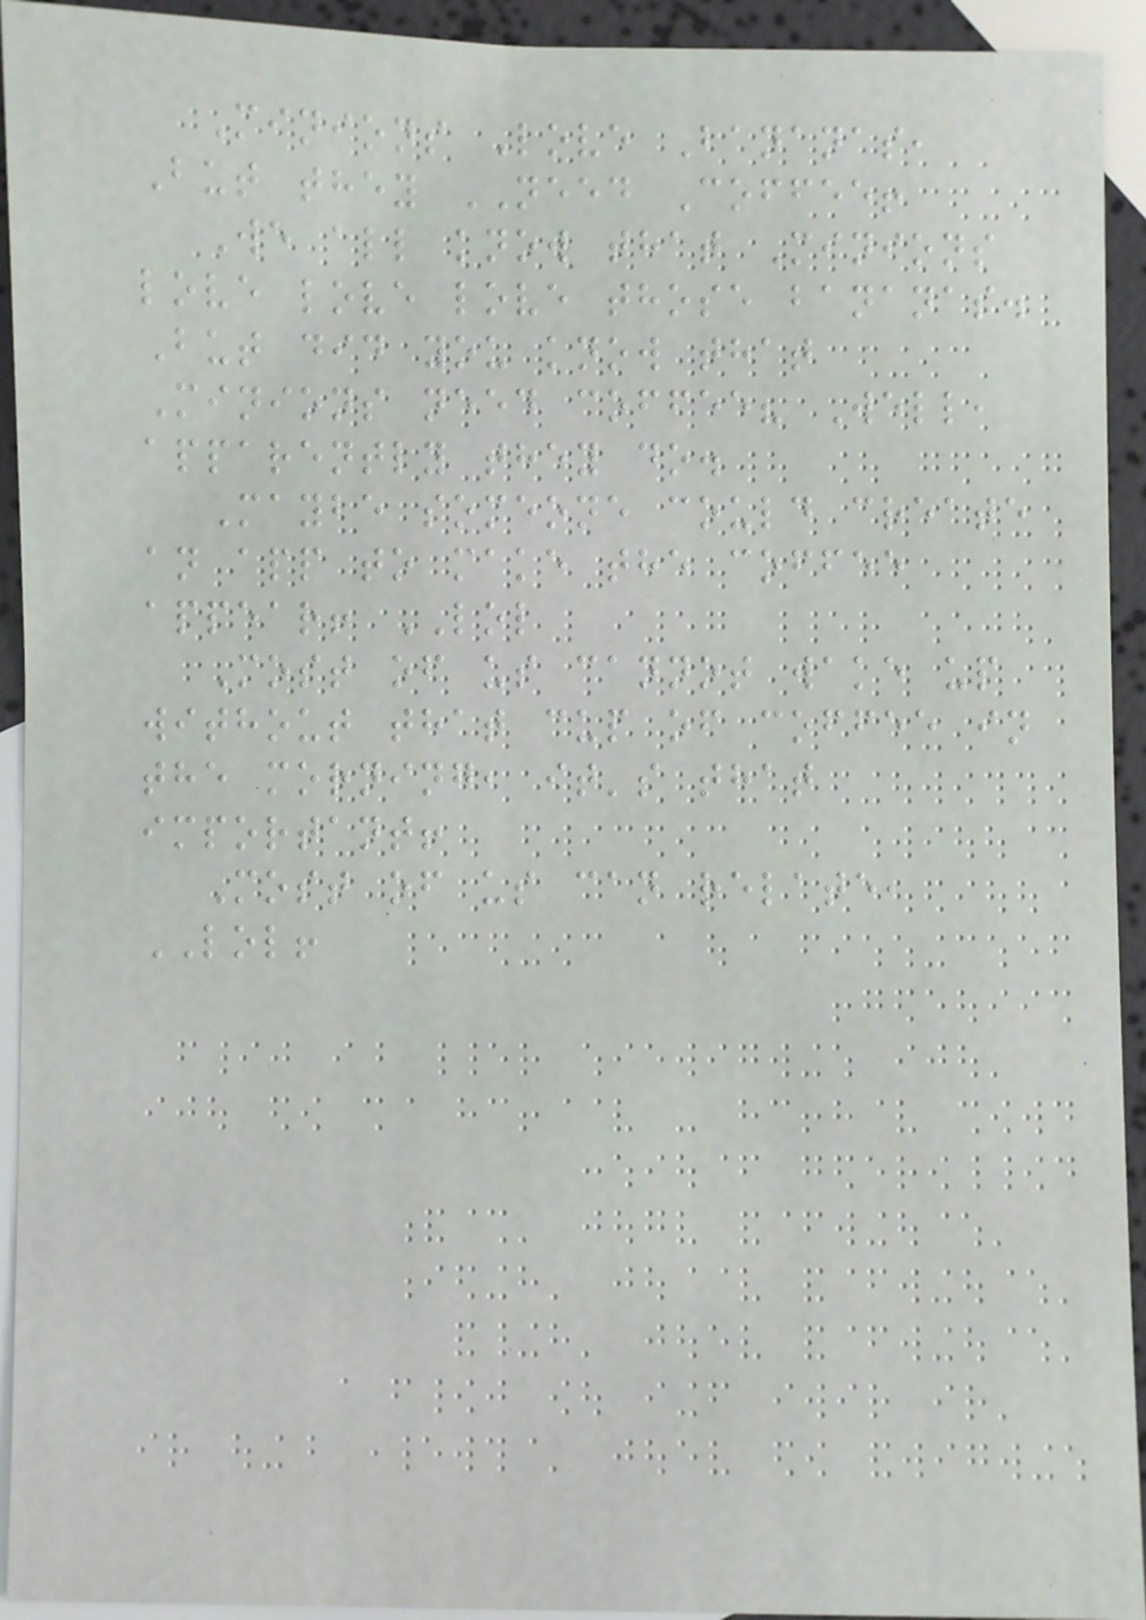Minions Love Bananas,
But they NEED Coffee!
We all know that Minions
love love love those bananas.
But did you know that
Minions need coffee? Well,
apparently they do.
Maybe someone could create
an app to make the coffee
appear! LOL
Most of us cannot wake up
without that cup of coffee in
the morning, it's that
important!
Most of us can relate,
LOL!
